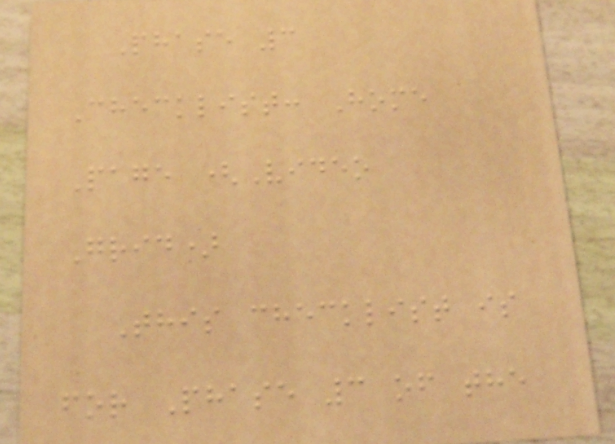Phase 3
Checklist: Home
Page (Video
Grid)
This checklist is
for Phase 3 of the
